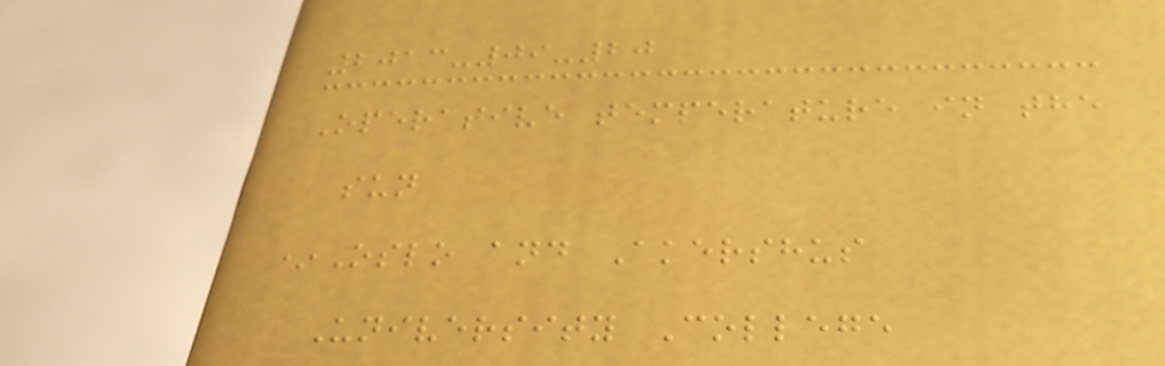2013-09-20
Operative temperature in the
sun
*Oslo and Akershus
University College
